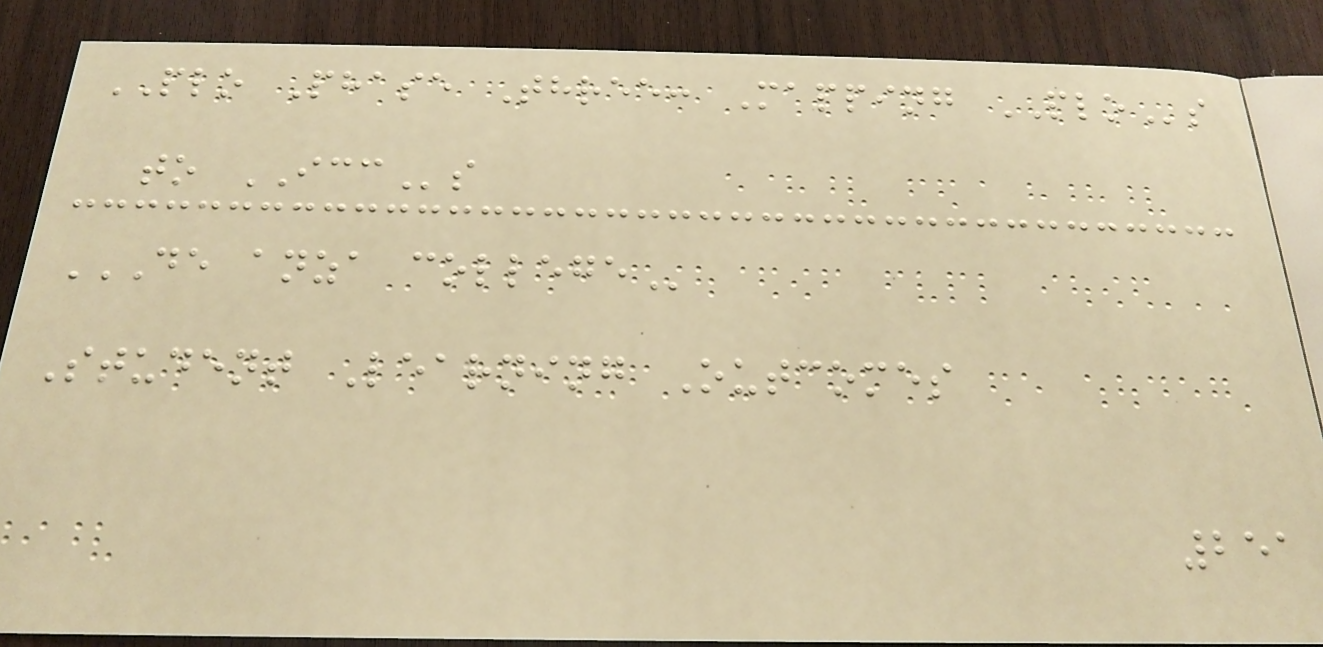PLO Phase Three: Mapping PLOs
to ICCs
DE ANZA COLLEGE
Student Learning Outcomes
251
